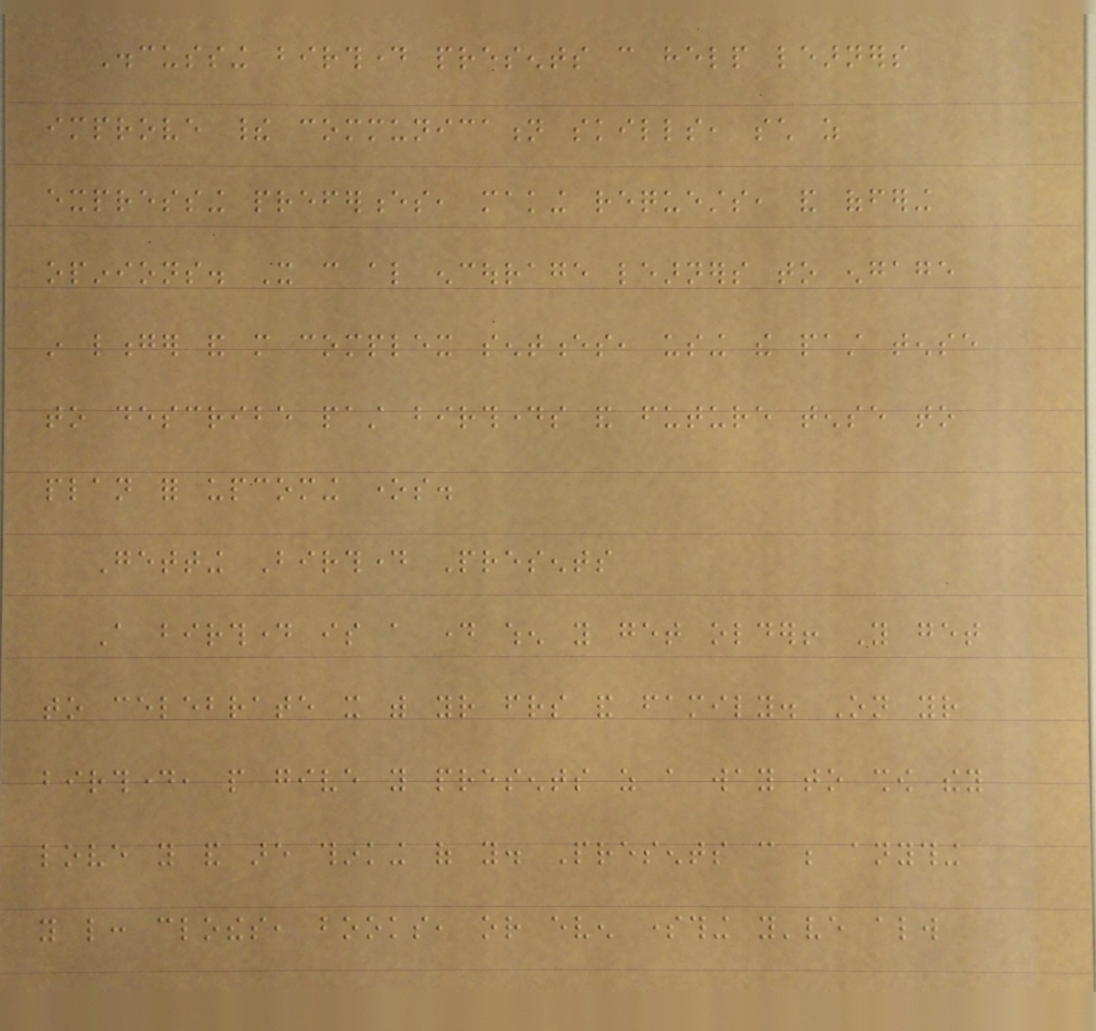Discussing birthday presents can help learners
improve their communication skills, such as
expressing preferences, making requests, and offering
opinions. It can also encourage learners to engage
in longer and more complex sentences, using the past tense
to describe past birthdays and future tense to
plan for upcoming ones.
Getting Birthday Presents
A birthday is a day when you get older! You get
to celebrate it with your friends and family. On your
birthday, people give you presents as a way to show they
love you and are thinking of you. Presents can be anything
you like: clothes, books, or even something you've always
